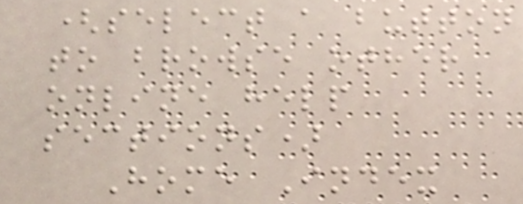(select a button
to browse other
online help
sections)
Home Index
